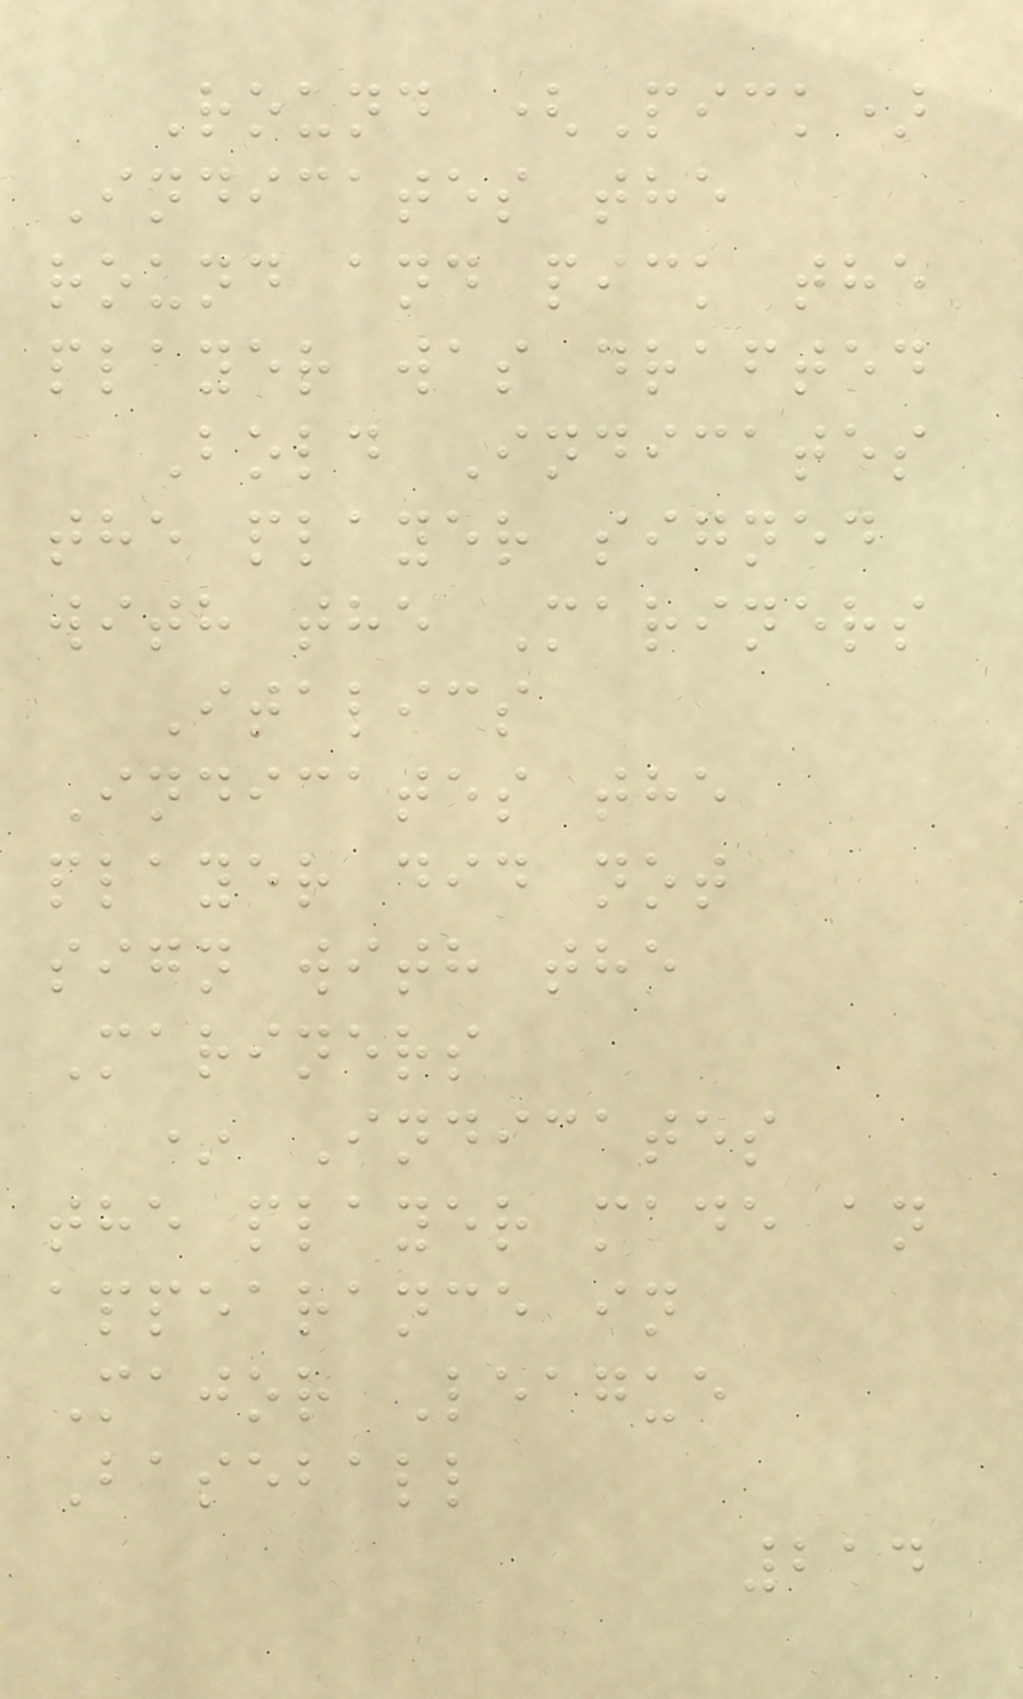Round (Pick)
Indicates the
round and pick the
player was drafted
Bold Indicates
the player signed
with the Mariners
Italics
Indicates the
player did not
sign with the
Mariners
* Indicates
the player made an
appearance in
Major League
Baseball
214
